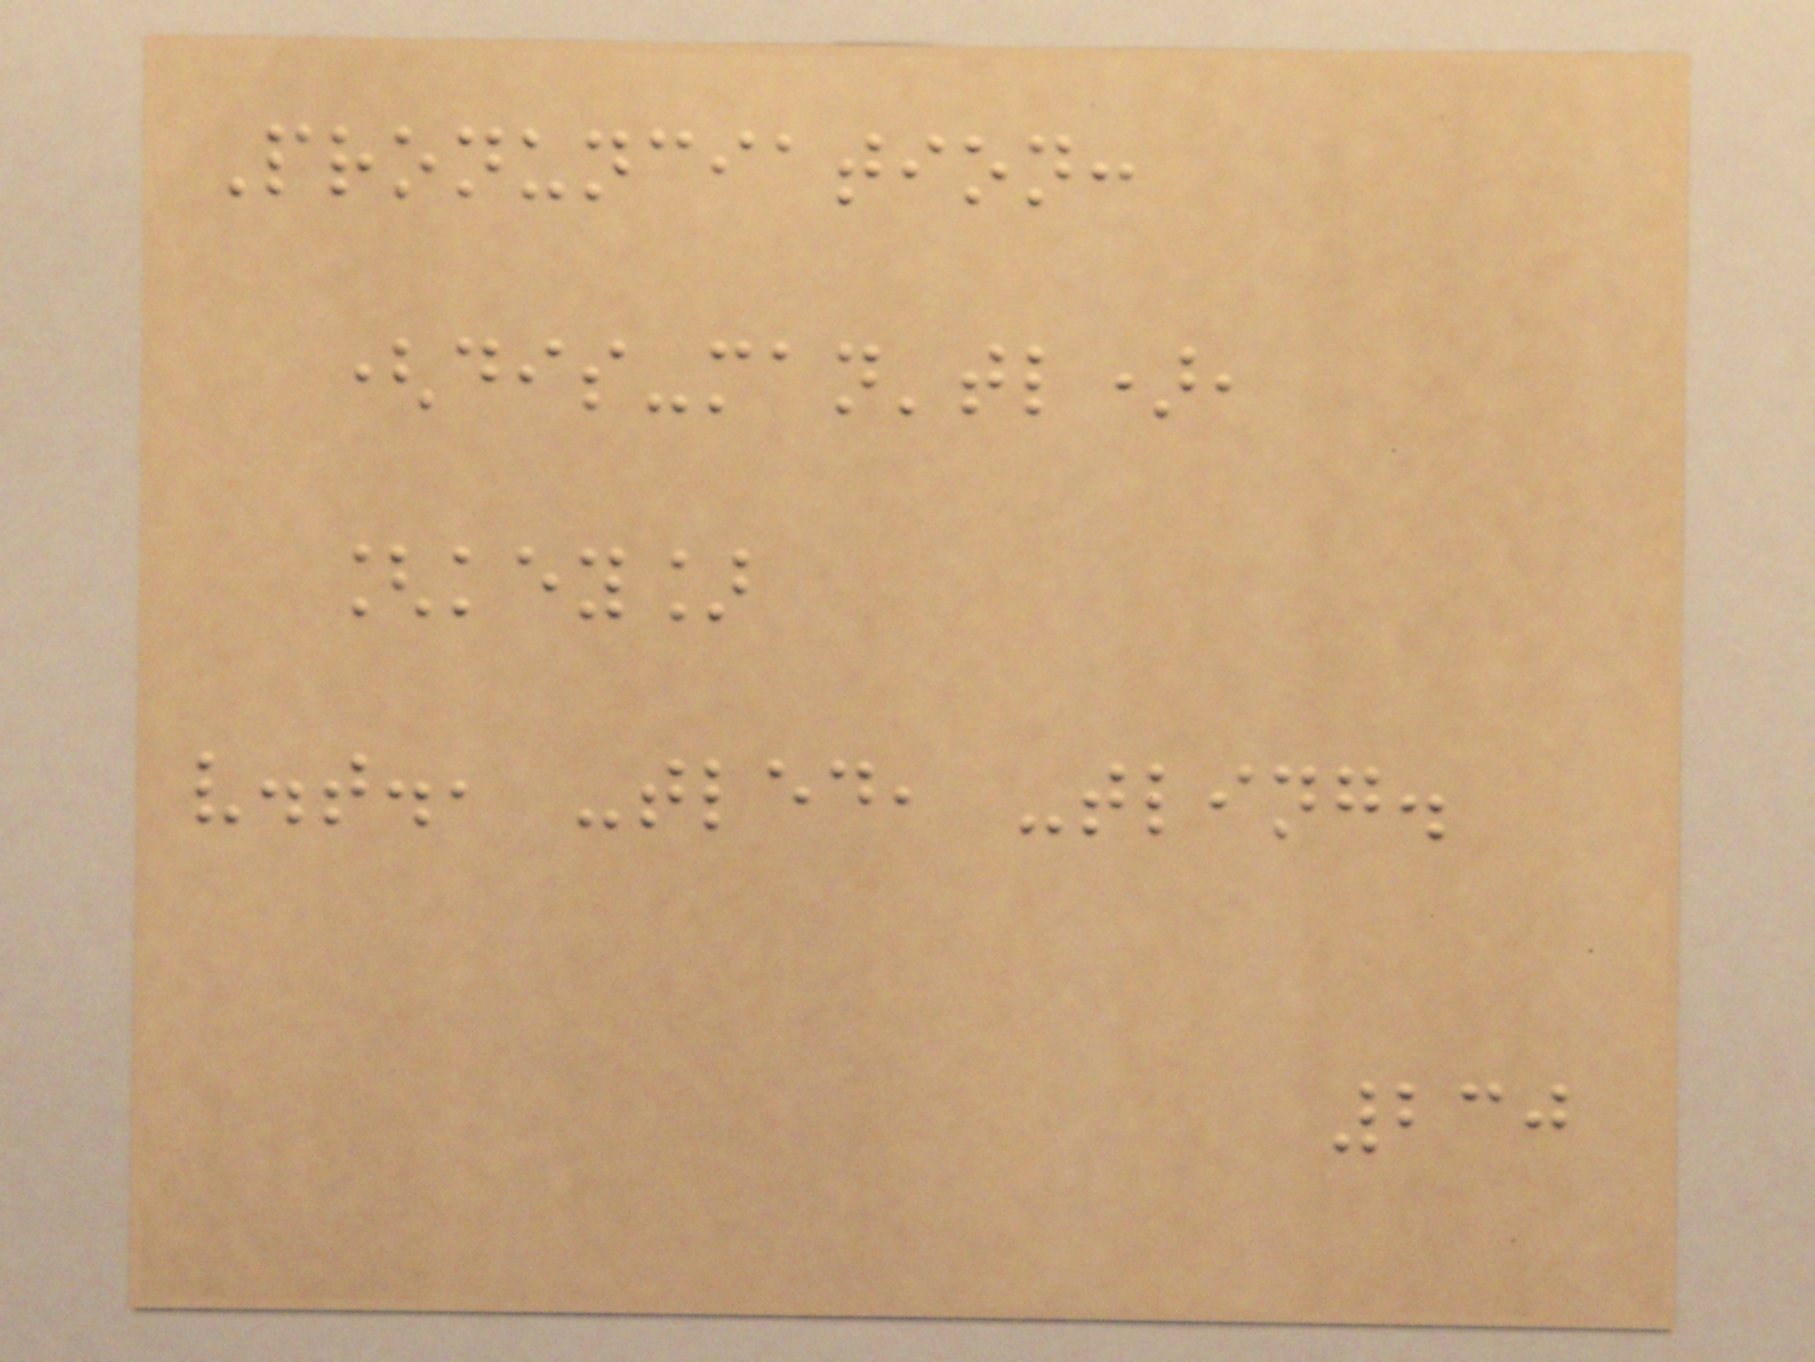Pronunciation:
(dis-man'tl),
[key]
v.t., -tled, -tling.
230
